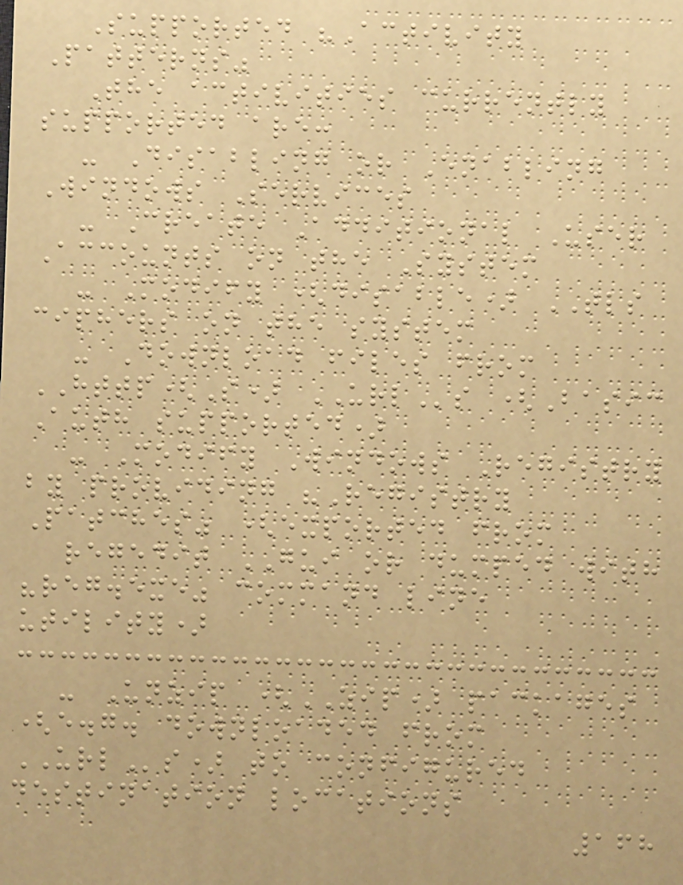Supported "Activity
Patterns"
The activities currently
supported are:
- Disabling or Enabling
Windows Services
- Create Additional User
Accounts on the System
- Modify (disable) TLS
ciphers on the system
- Download files from
HTTP(S) URLs (Basic
Auth supported)
- Modify Windows Registry
by providing "Registry
Patches" (exported from
regedit GUI or dumped with
"reg.exe" command line
utility)
- Unzip (ZIP) packages
(e.g. downloaded from
URLs) to configured
destination locations
168
